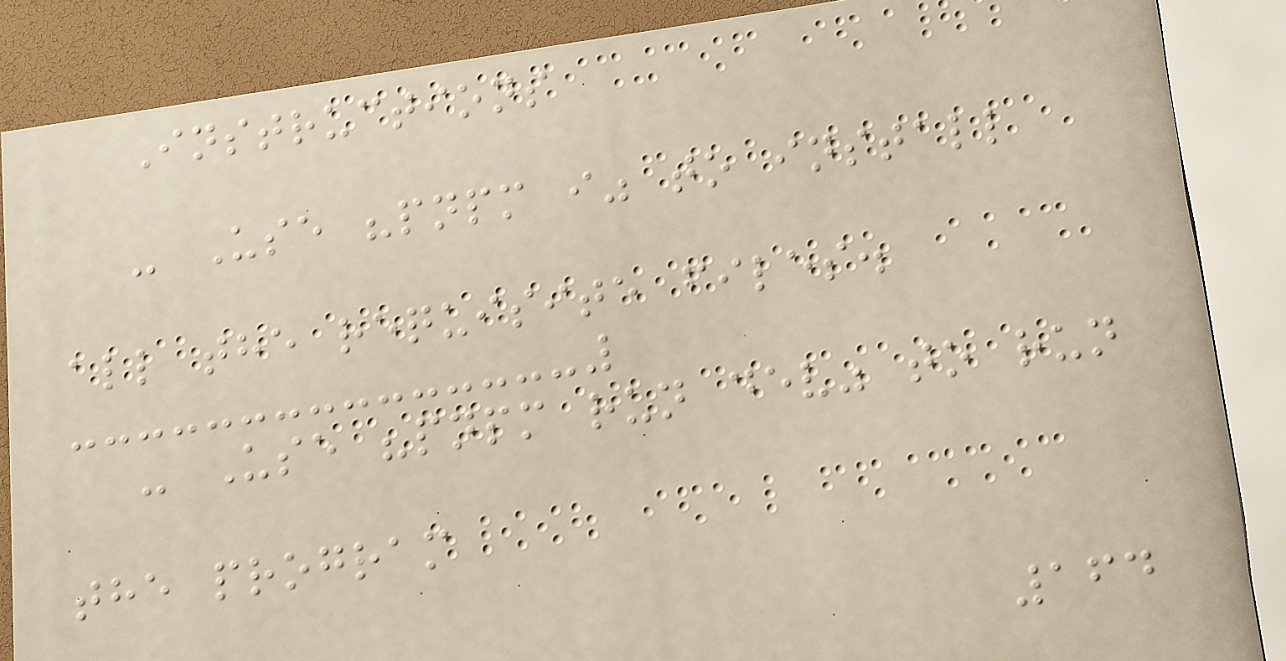Instructions
- Use "pnpm i" to install
all the requisite files.
- Use "pnpm run dev" to run
the program
164
